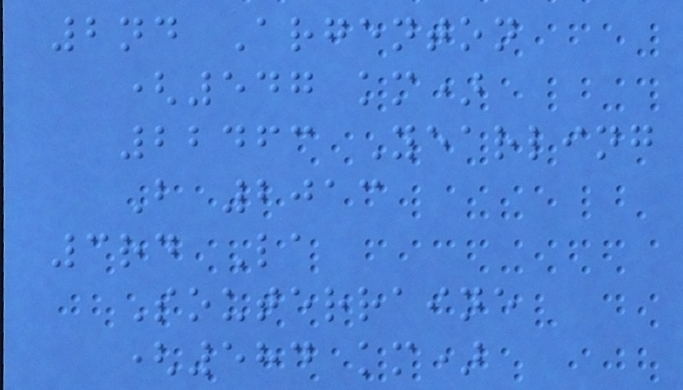2nd Argenton
(547 km)
22463 Yearling
B 2013
3rd La
Souterraine
(584 km)
